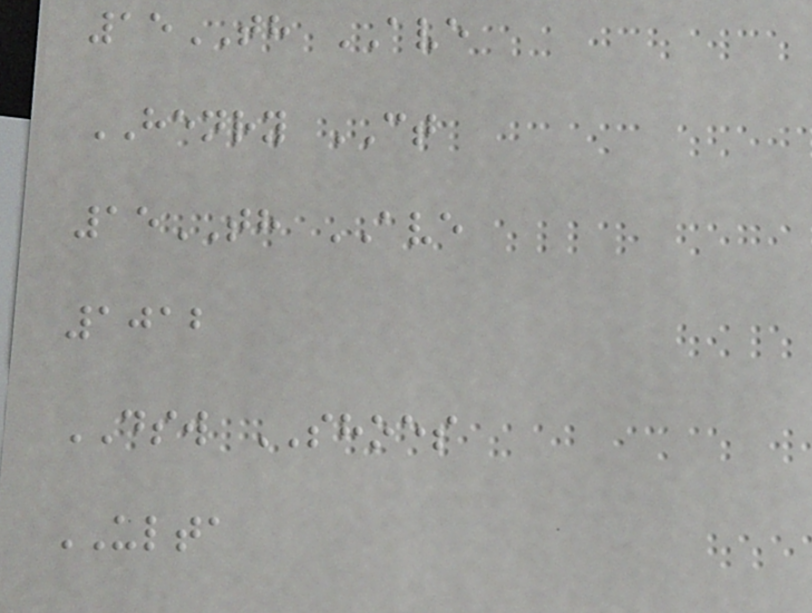15TH AVE
HENRY CT
15TH AVE
1012
DSW SHOES
ULTA
